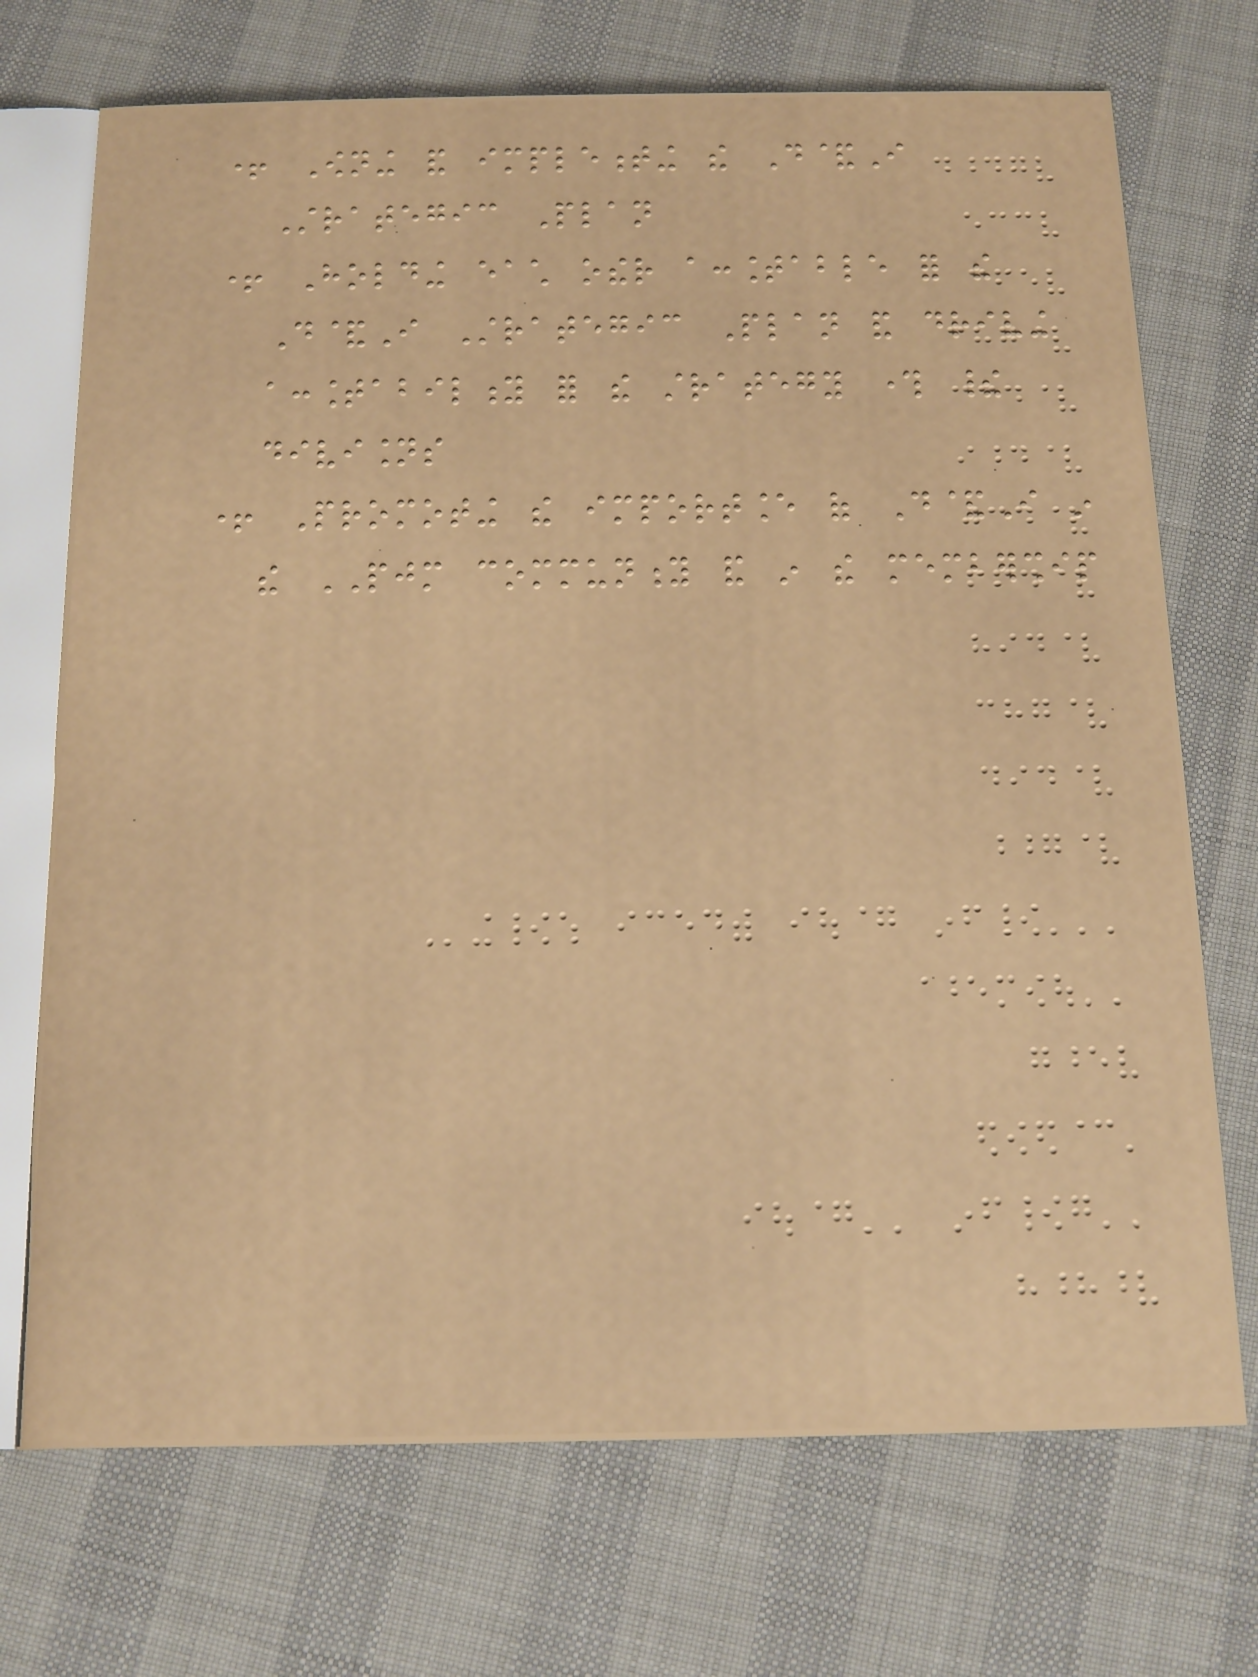+ Owning and implementing the D&I
Strategic Plan
+ Holding each other accountable for the
D&I Strategic Plan and driving
accountability for the strategy through their
divisions
+ Promoting the importance of D&I in
the PJM community and in the membership
